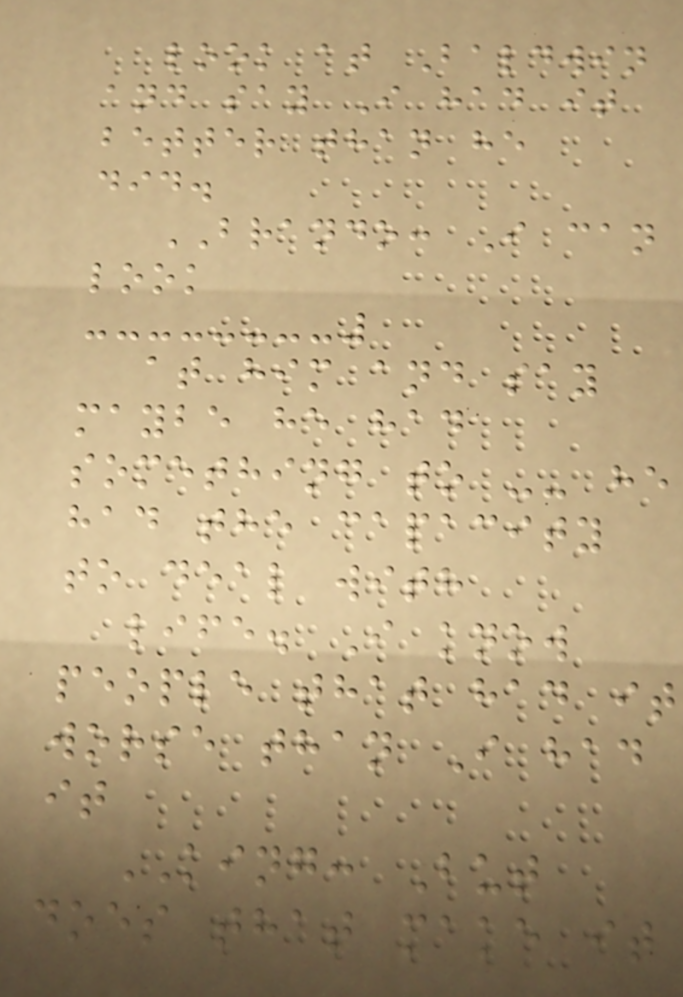look at Baldwin
and say I had it
better than he
did.
BRANDO: I can
look
at him and say
maybe he had
something to -- he
had the capacity
to deal with
life. I know
people that had it
worse than I had
it
KING: But
does that make it
